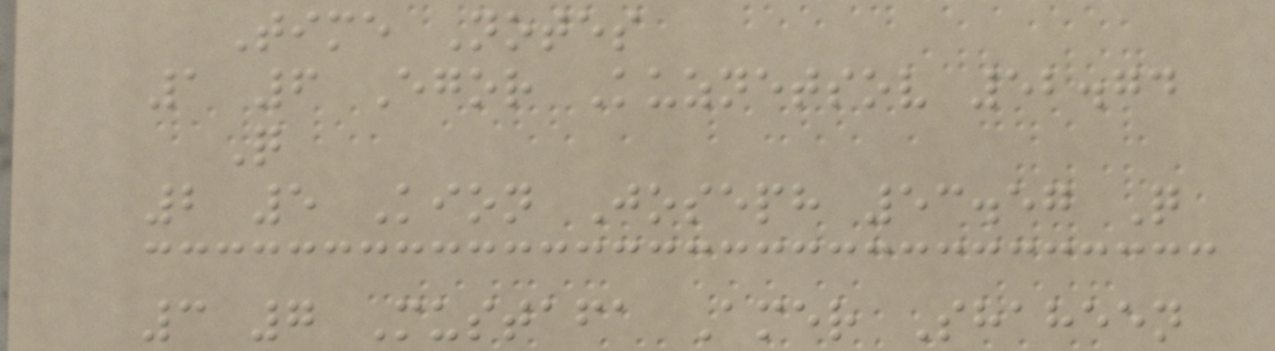Time Notes
1 6 Egor Kuznetsov 52.74
Q
2 5 Kion Joseph 53.57 Q
3 7 Mustafa Amer Shaheen
